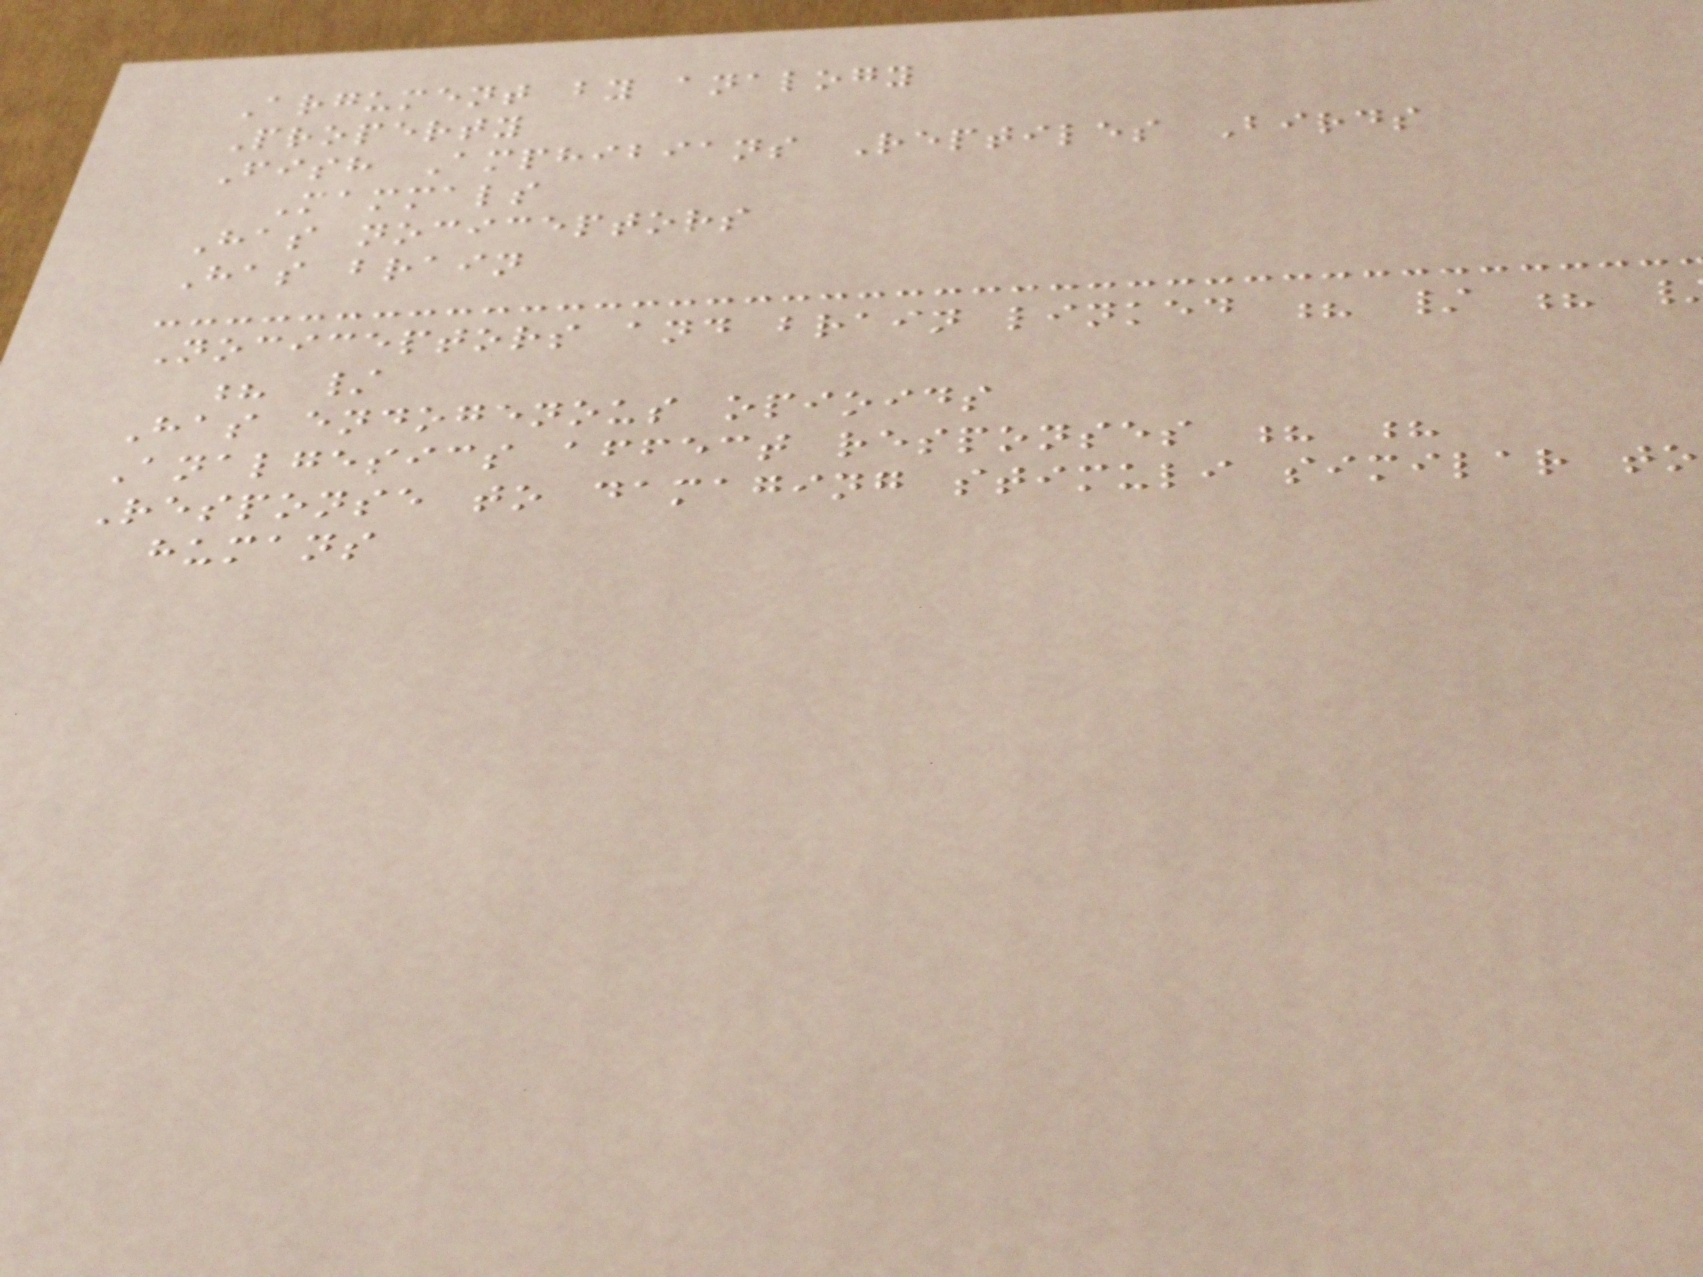Argument by analogy
Property
Fish Amphibians Reptiles Birds
Mammals
Has nociceptors
Has brain
Nociceptors and brain linked ? / ?
? /
Has endogenous opioids
Analgesics affect responses ? ?
Response to damaging stimuli similar to
humans
